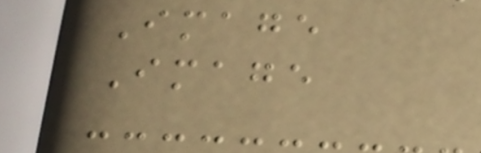Image
Image
